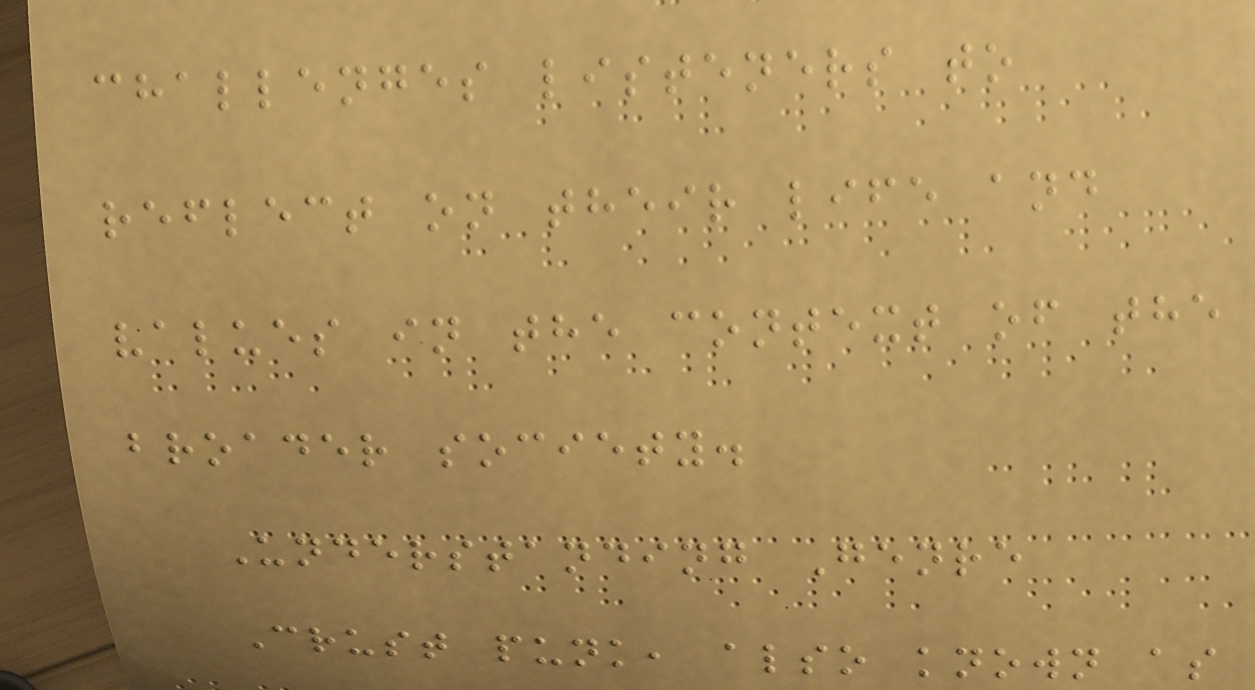challenges listeners to
reflect on their life and
values in the context of the
broader society.
Understanding Genre
Crust punk, also known as
